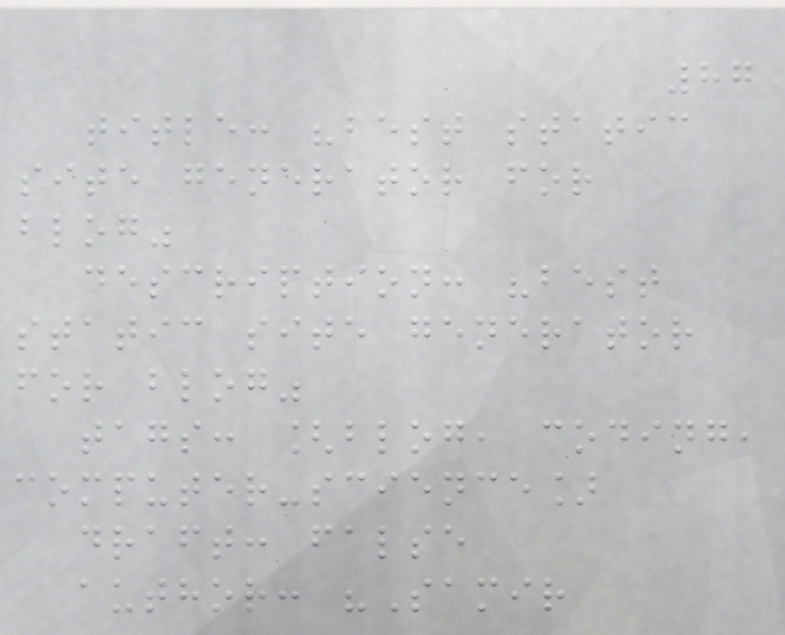87
title: "best static
site generator for
blog"
description: "best
static site generator
for blog"
tags: [blog, coding,
computer-science]
draft: false
author: "Samir
